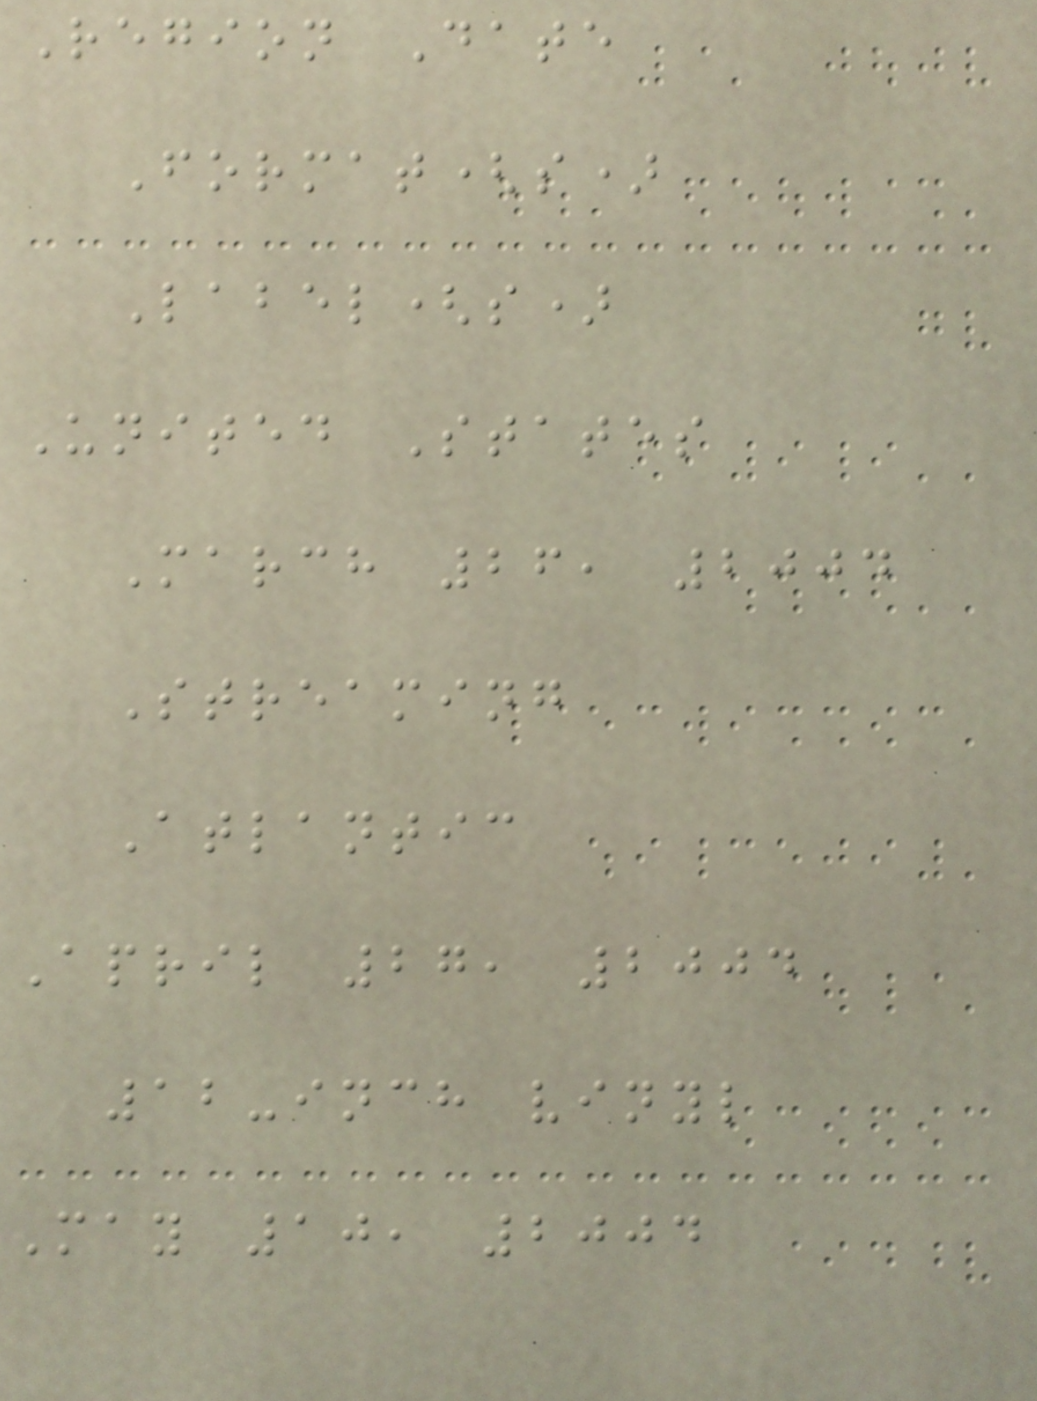Region Date
Format(s)
Label(s)
United States
March 26, 2004
Streaming
Atlantic
April 27, 2004
12-inch vinyl
May 10, 2004
